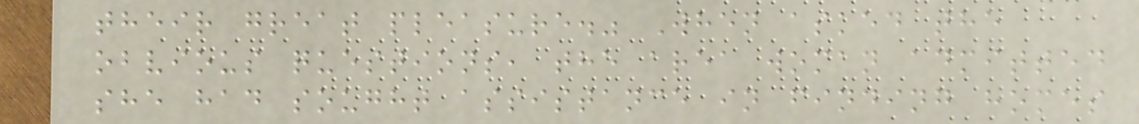their great pleasure." When asked the
obvious questions, the area woman admitted
she had sought assistance in finding homes
